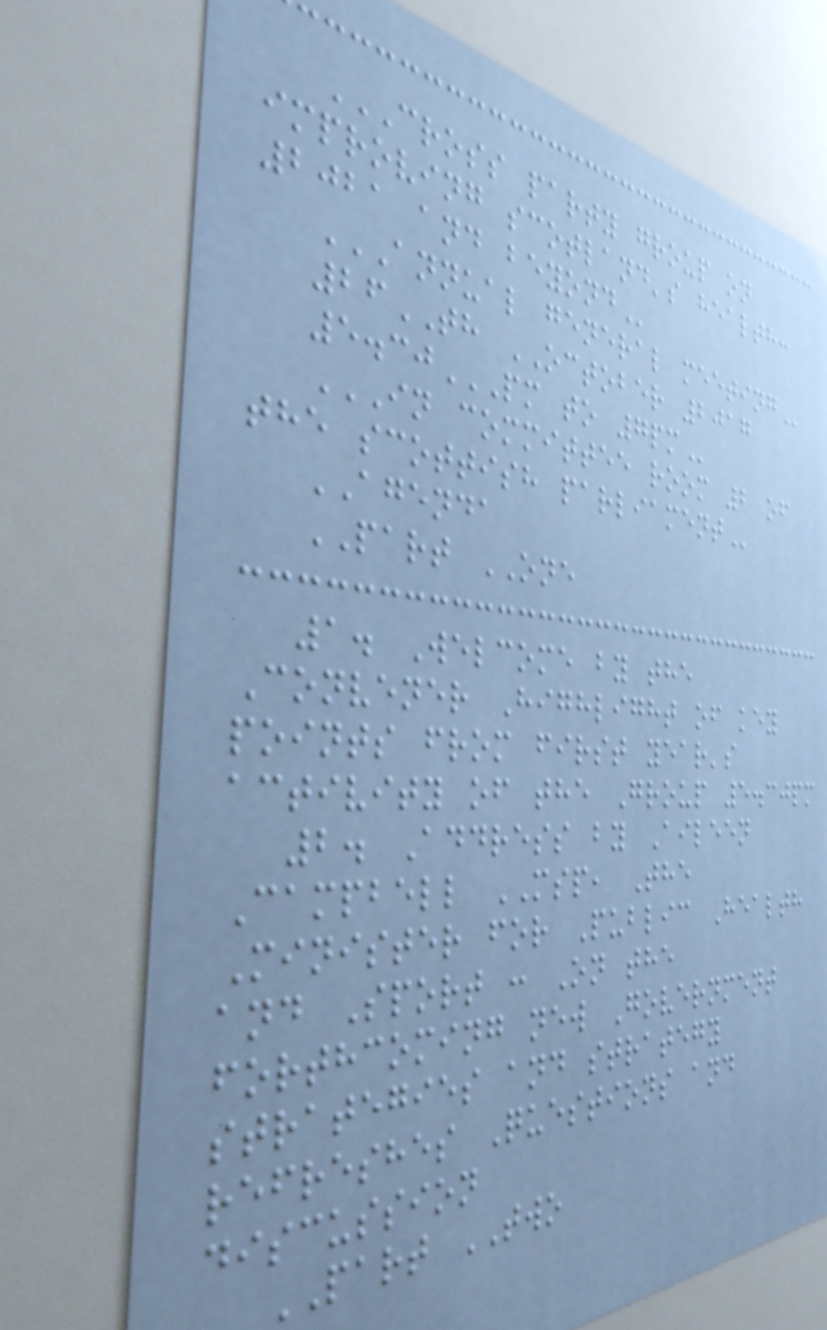CROSS PARTY GROUP ON
IMPROVING SCOTLAND'S HEALTH:
2021 AND BEYOND
ANNUAL GENERAL MEETING
26TH OCTOBER 2017
5.30PM TO 7PM
IN COMMITTEE ROOM 2 OF
THE SCOTTISH PARLIAMENT
AGENDA
PART ONE
1. Welcome by the
Convener Highlight of key
points from first year's
activity of the Group 5.30pm
2. Address by Aileen
Campbell MSP, The
Minister for Public Health
and Sport : On the
forthcoming new Government
strategies and strategy
refreshes Questions and
discussion
PART TWO
